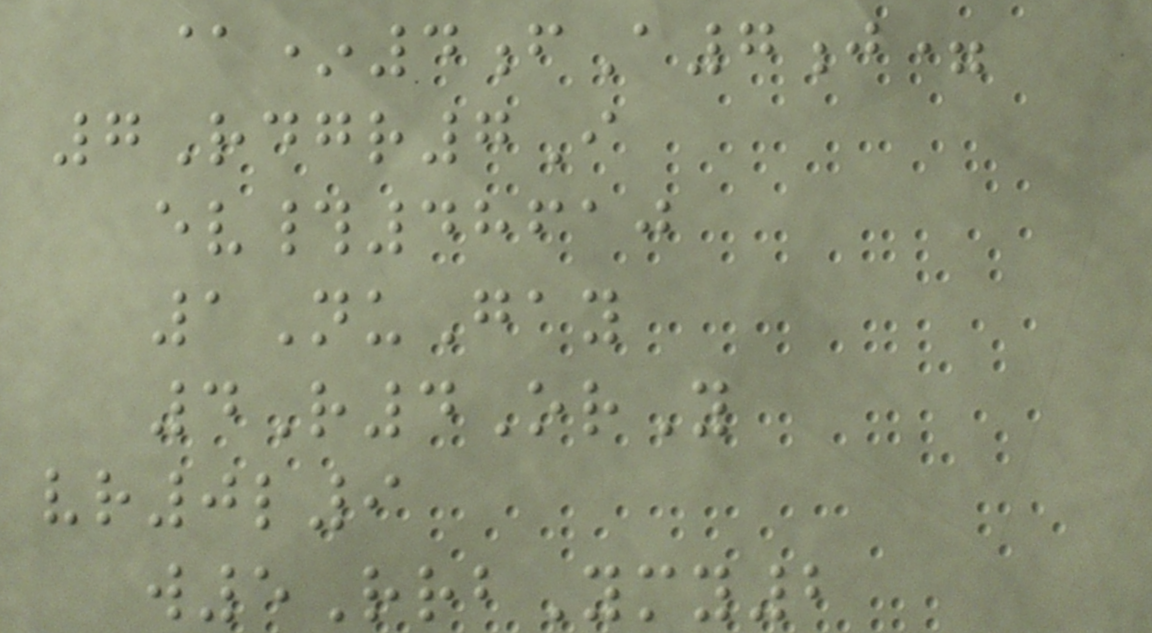@*4fA7j=
7Rdgr7I
ev#48610
1NuGay
4R4OrY
vr0l9
w5RrbYmy2
